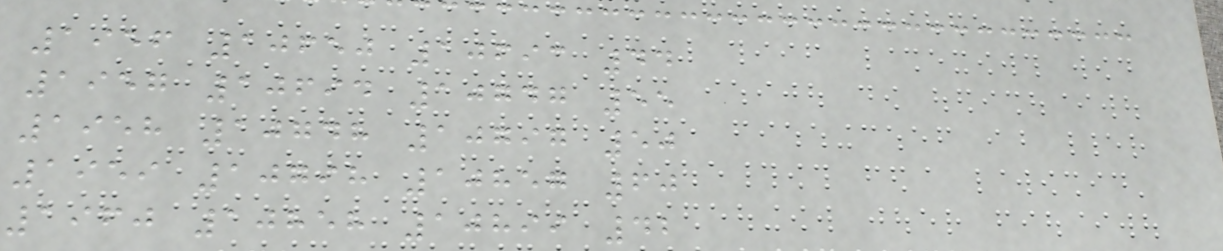1956 10650 10693 44
1957 10694 10747 55
1958 10748 10797 50
1959 10798 10857 60
1960 10858 10899 42
